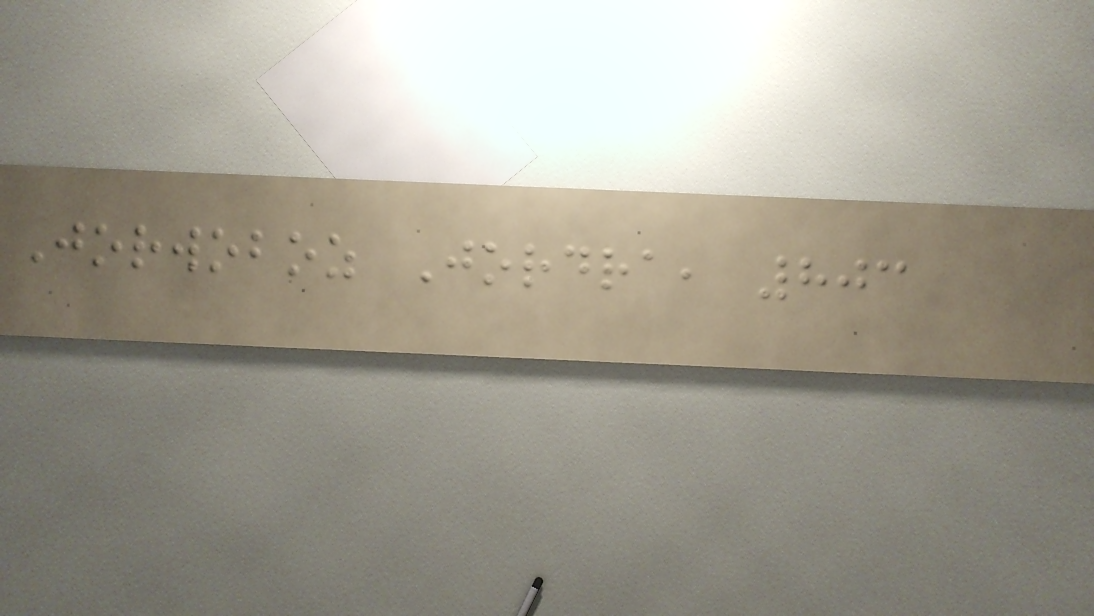Jorwoboz Jordra, 803
